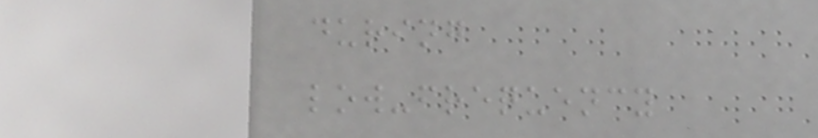during
low-frequency
